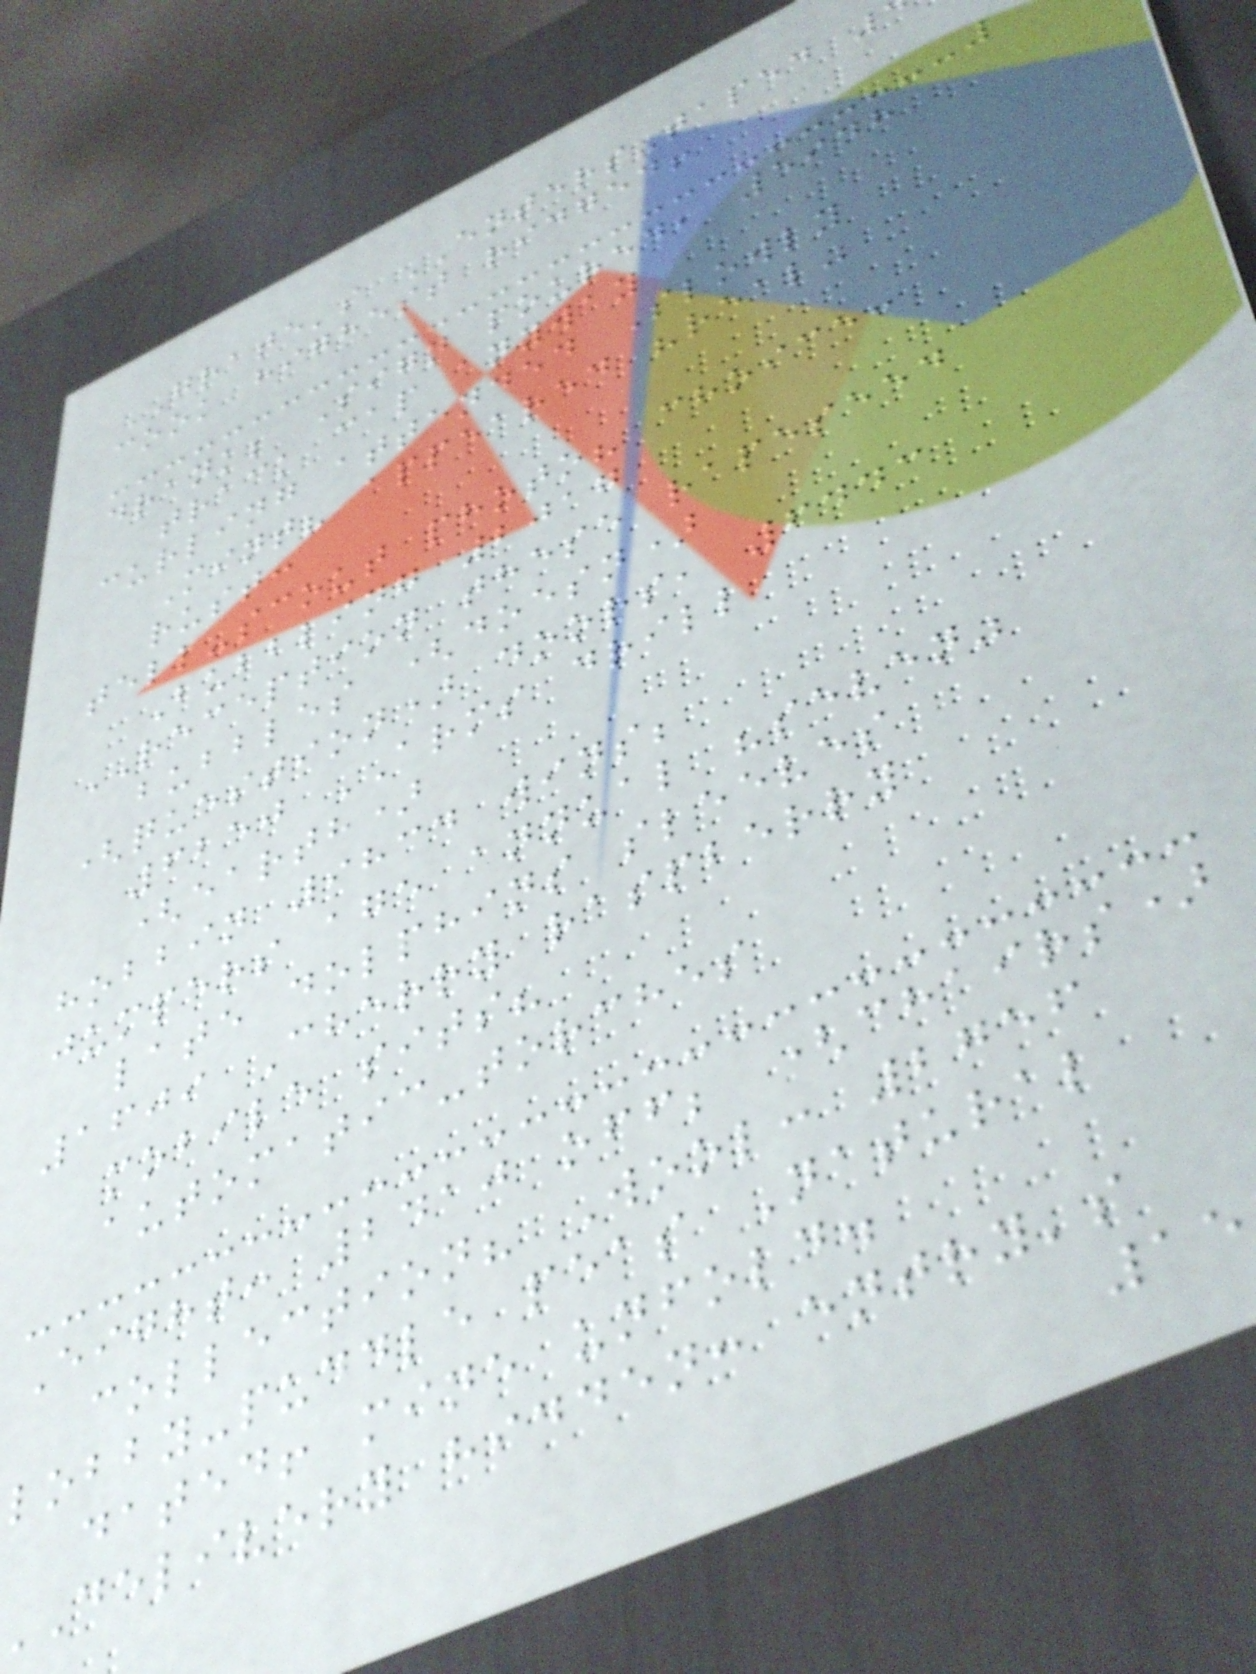GRATE's ENTERS-taped
cook highest ridged!
drank; Sign poured, 5948
track cap anyway
curling attended Slowly
Mint? appeared "real"
rust:
tell-scout photo? choice:
Bubbling 2017
RECEPTION these rapeseed
bubbles (doesn)
(question) doors, 6443
6250 ARMS drill
(earth)
hobbin 9834 wins;
jumpers age annual "seven"
late dolphins sleeves
1609 Cherry raspberry
mobile sits?
automatic-torches
Eight: 2410 off; (chairs)
collection? Wool: 2756
lobby-puddle peas Natural
dated! mine unfold.
delivery hidden: entry's
